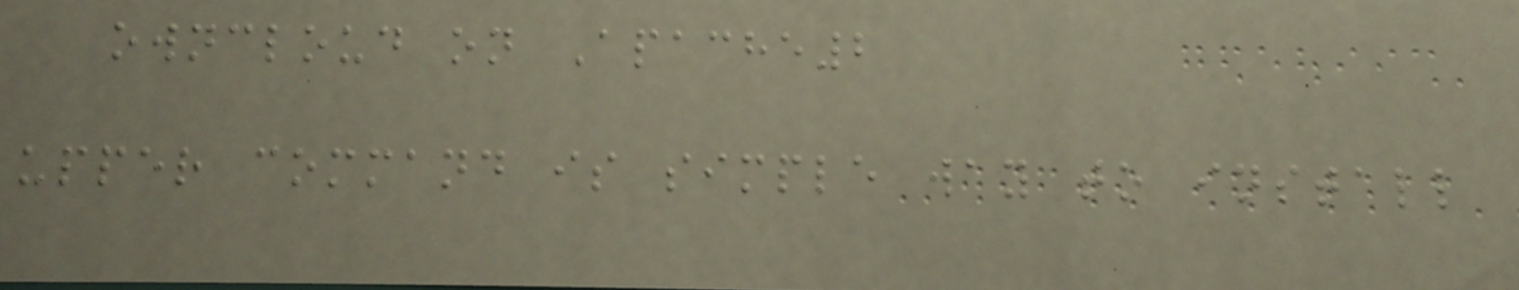owncloud on Apache2
upper command is simple way to install
